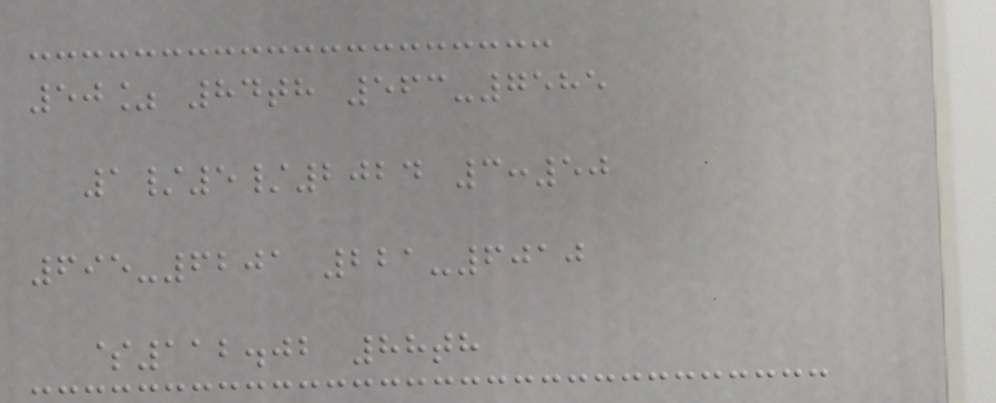50% 84th 563-7585
1/5/2024 3:50
695-6201 221-6010
$112.02 88th
